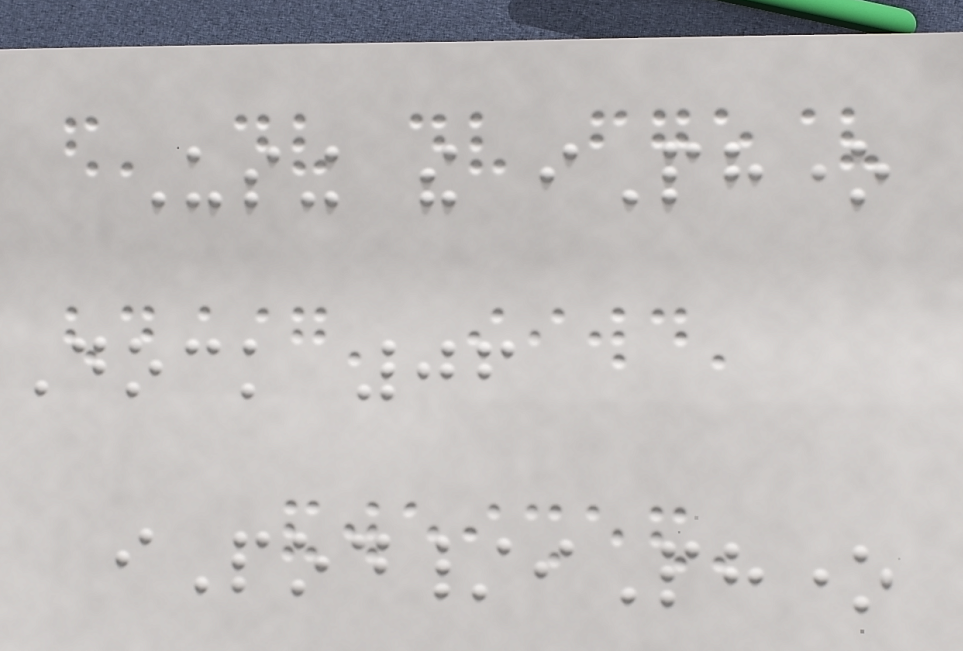Using the iPhone
Dock 06
iPod/iPhone
